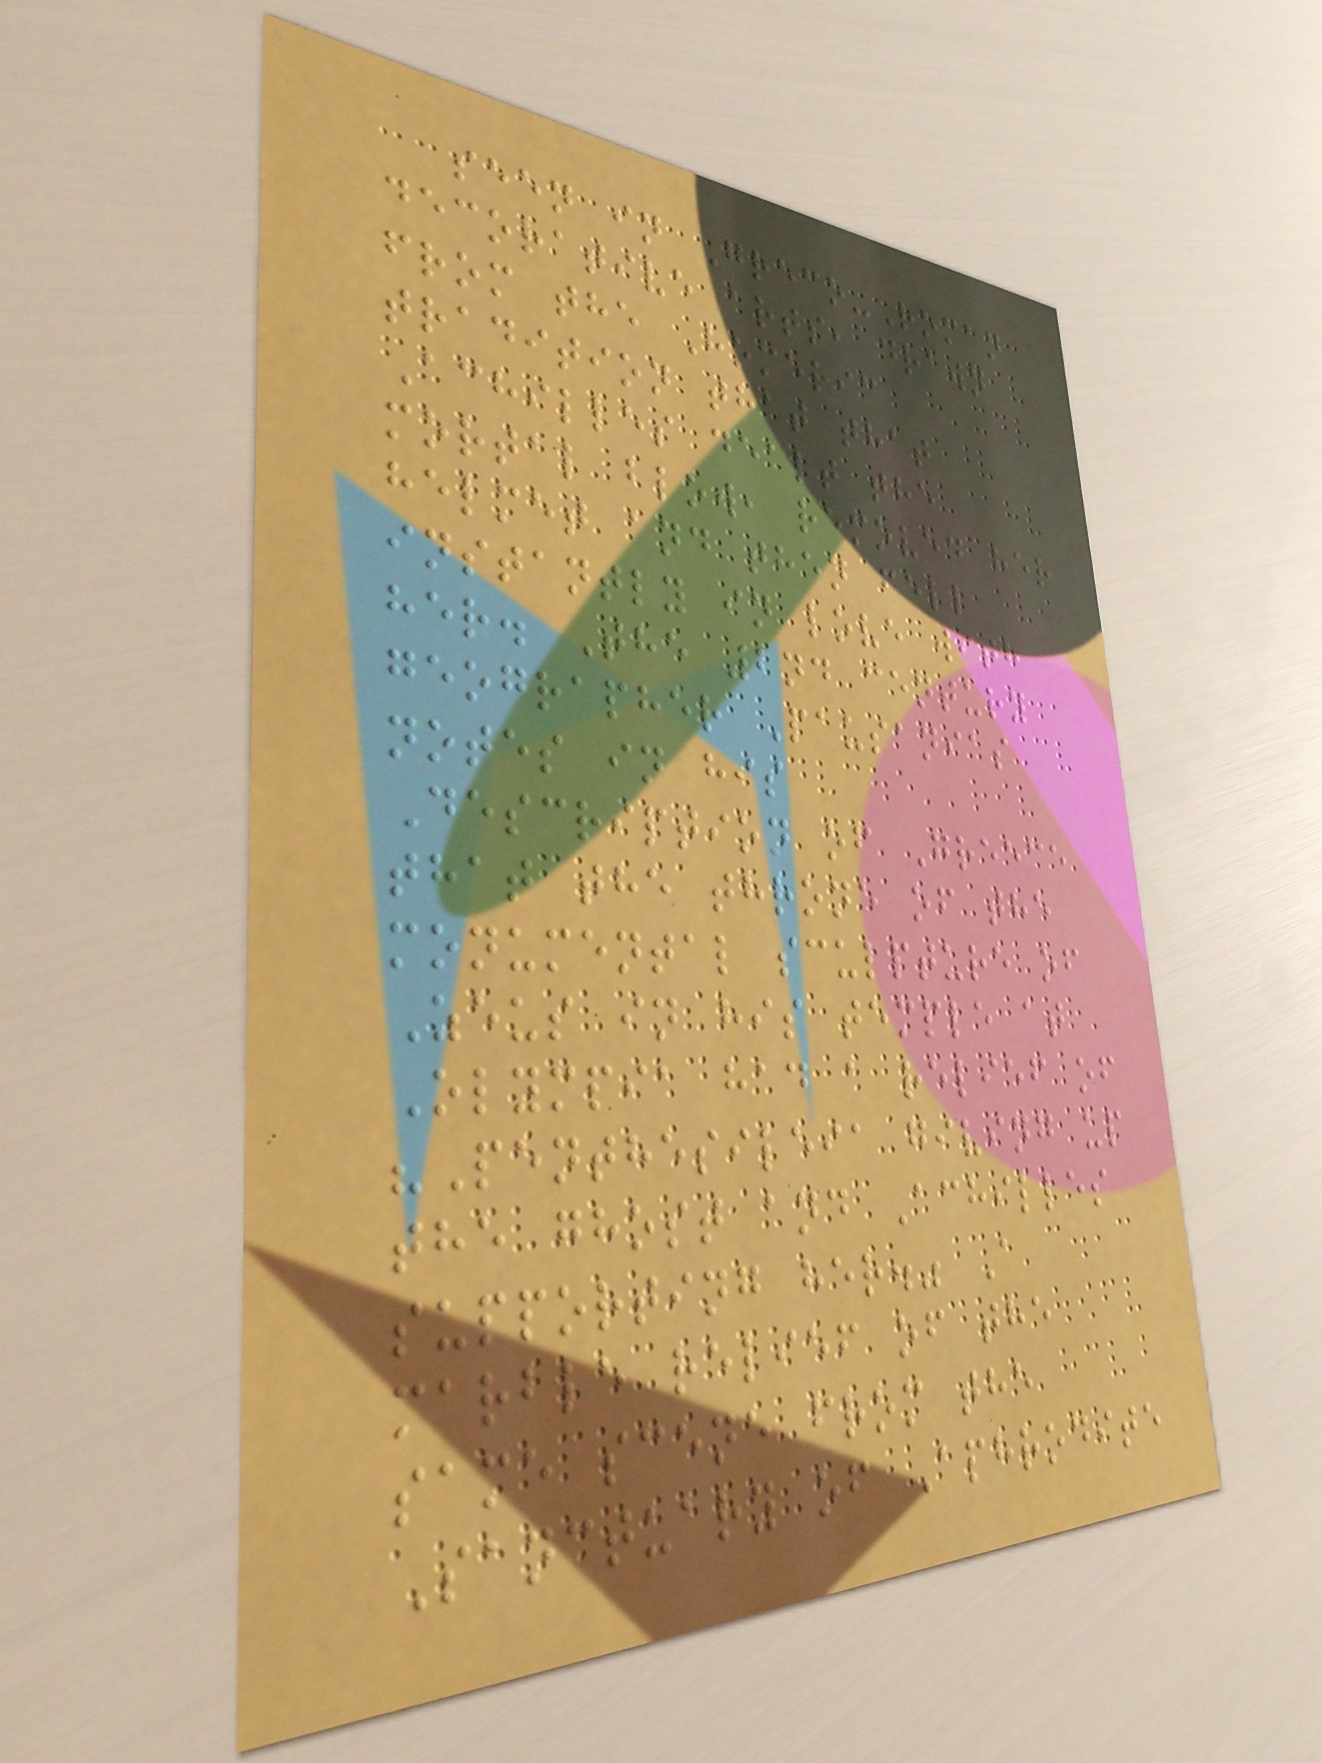seen in Greco-Roman
decorative arts, drawn
from the Homeric
tradition that that
Achilles dealt the
mortal blow, removed her
helmet and then fell
instantly in love with
her. The 2nd century
geographer Pausanias
notes in his
Description of Greece
that the throne of the
monumental sculpture of
Zeus in his temple at
Olympia had a relief of
"Penthesileia giving up
the ghost and Achilles
supporting her." A
marble relief of the
same scene from the
Sanctuary of Aphrodite
